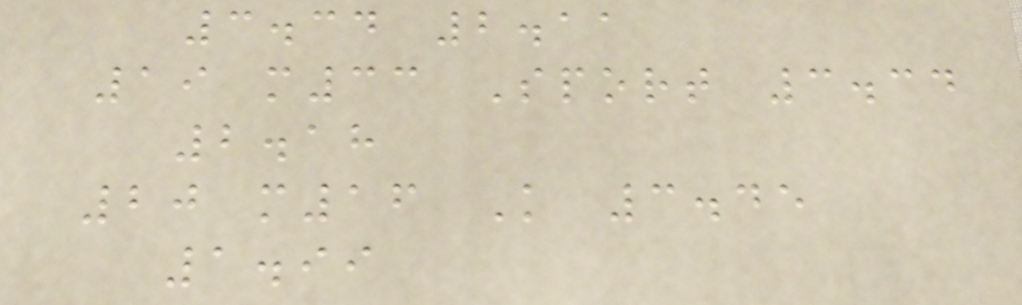3.34 2.11
19 m33 Sport 3.34
2.18
20 m16 Knowledge 3.45
1.99
